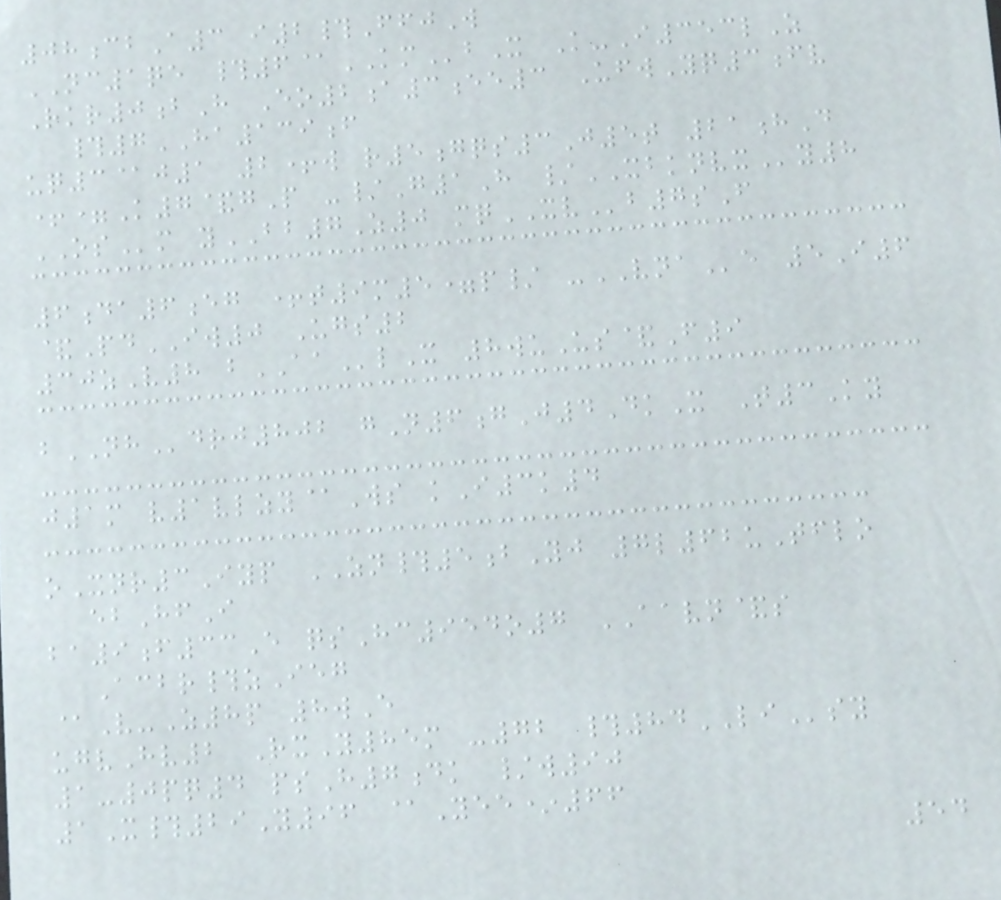08cbA3 i2#FfjW
NC1qe #6@KMbX K-I353lZ
Rkr0bH Eo2a3ee3 UfwYq3fv
#7HA139f
uq3@j1 2+w r5gqs3J5t 21hD
+=K7&gP -/G1H /XBKNVXy8
OSm yBB7Z0 mqXVb7sF
6da6eg +t9m5=p/ -VNAe 5I6
&PdIW0 Ugs2
30zV8 bAAlX 8wuUs&F9
bNHdrj802 gN6gJ4DkX T3Ky
j1m v1vlzy@Ws kI3k4
oXnr3Iyp ZN#5bYj 7l62uTflo
ebHfI
ba9f33E qsHc954o7 AAVN&s
Acbr#zIeg
@V-Z8p 8wE
ugvHv2 RxY85m -72 #84LIsy
1-0pq4 psH7dk /w90
1X#29Y96 @Yee*66
54
